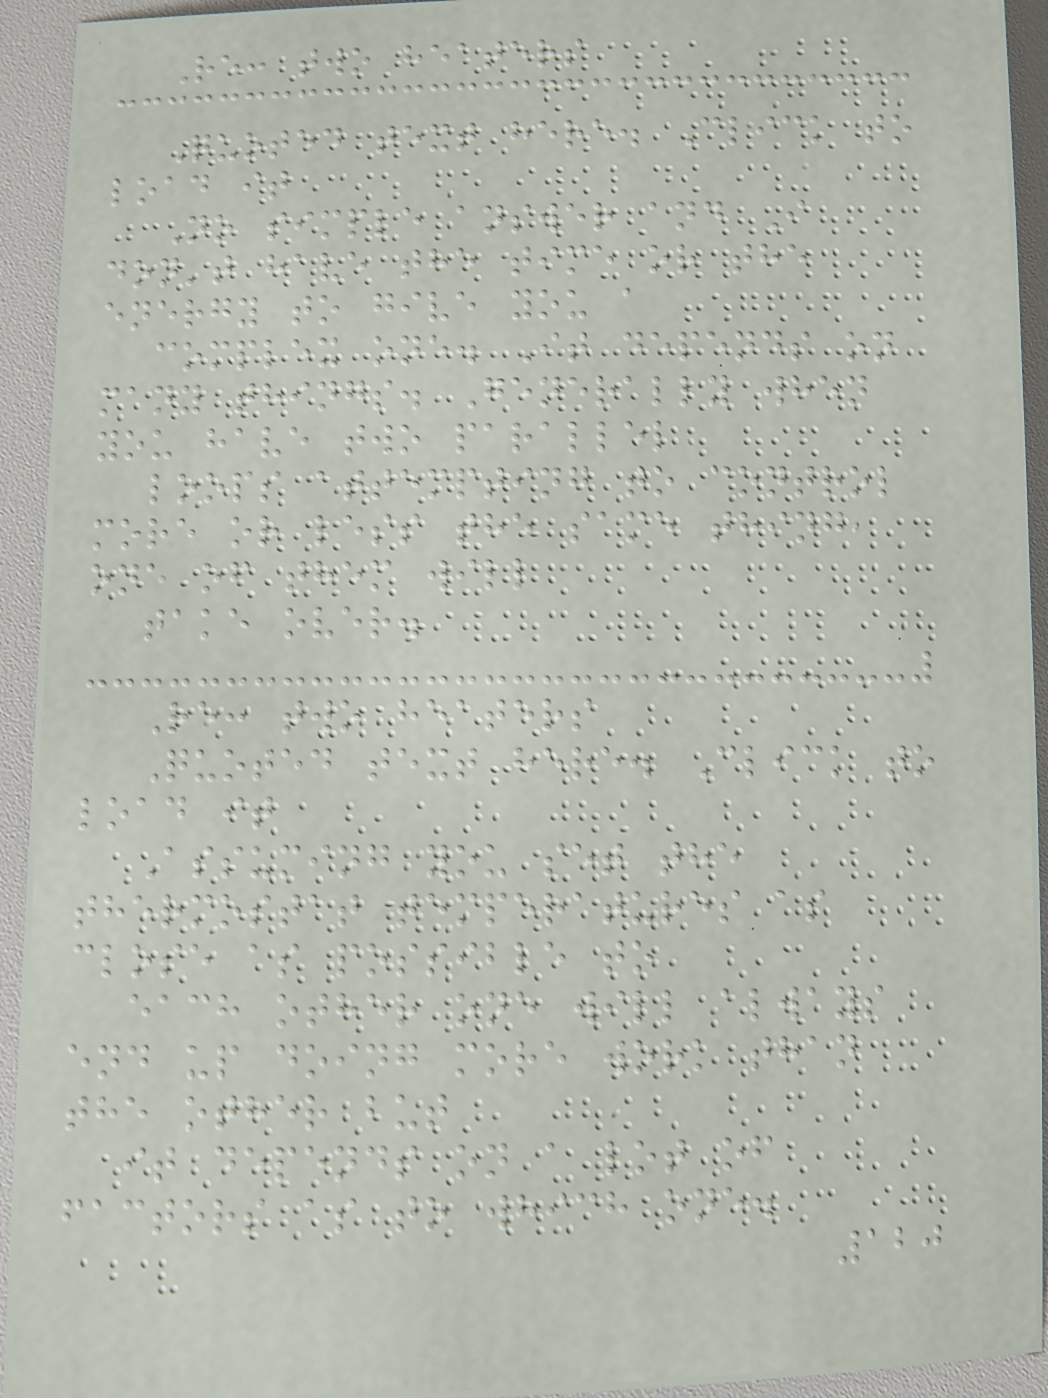Re: two heaters
Quoted text here. Click to
load it
No simple answer and I
don't have the time or the
energy to give you a
complex one. It depends on
many things. Generally when
you have two parallel
loops attempting to control
more or less the same thing,
one of them will
take over.
Re: two heaters
Quoted text here. Click to
load it
Assuming you set the
thermostat temperatures as
close as possible to
each other one will always
end up doing more work than
the other but
it depends on a lot of
factors as to which one.
120
